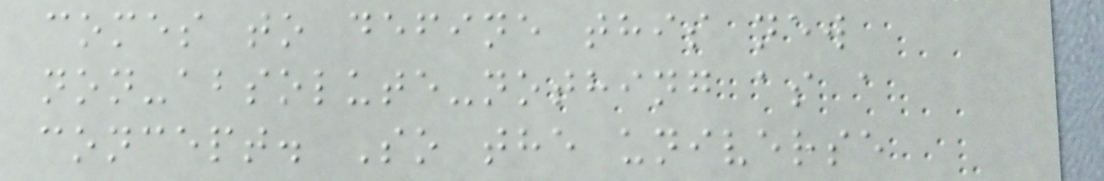comes to define this new
non-absolute-nothing as a
concept. So the universe
